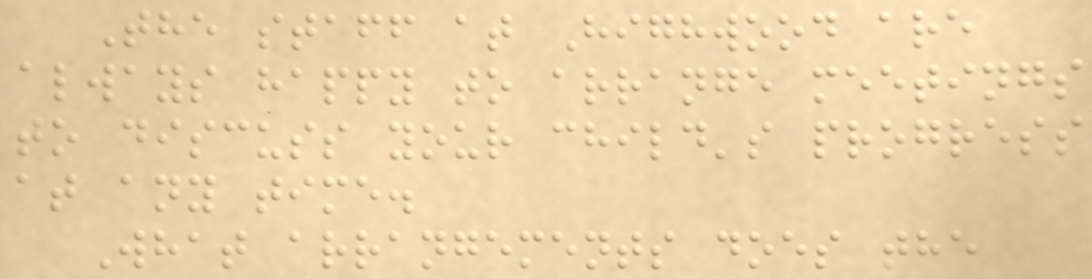The staff at Highwood are
always happy to arrange meetings
to discuss your child's progress
at any time.
What arrangements does the
